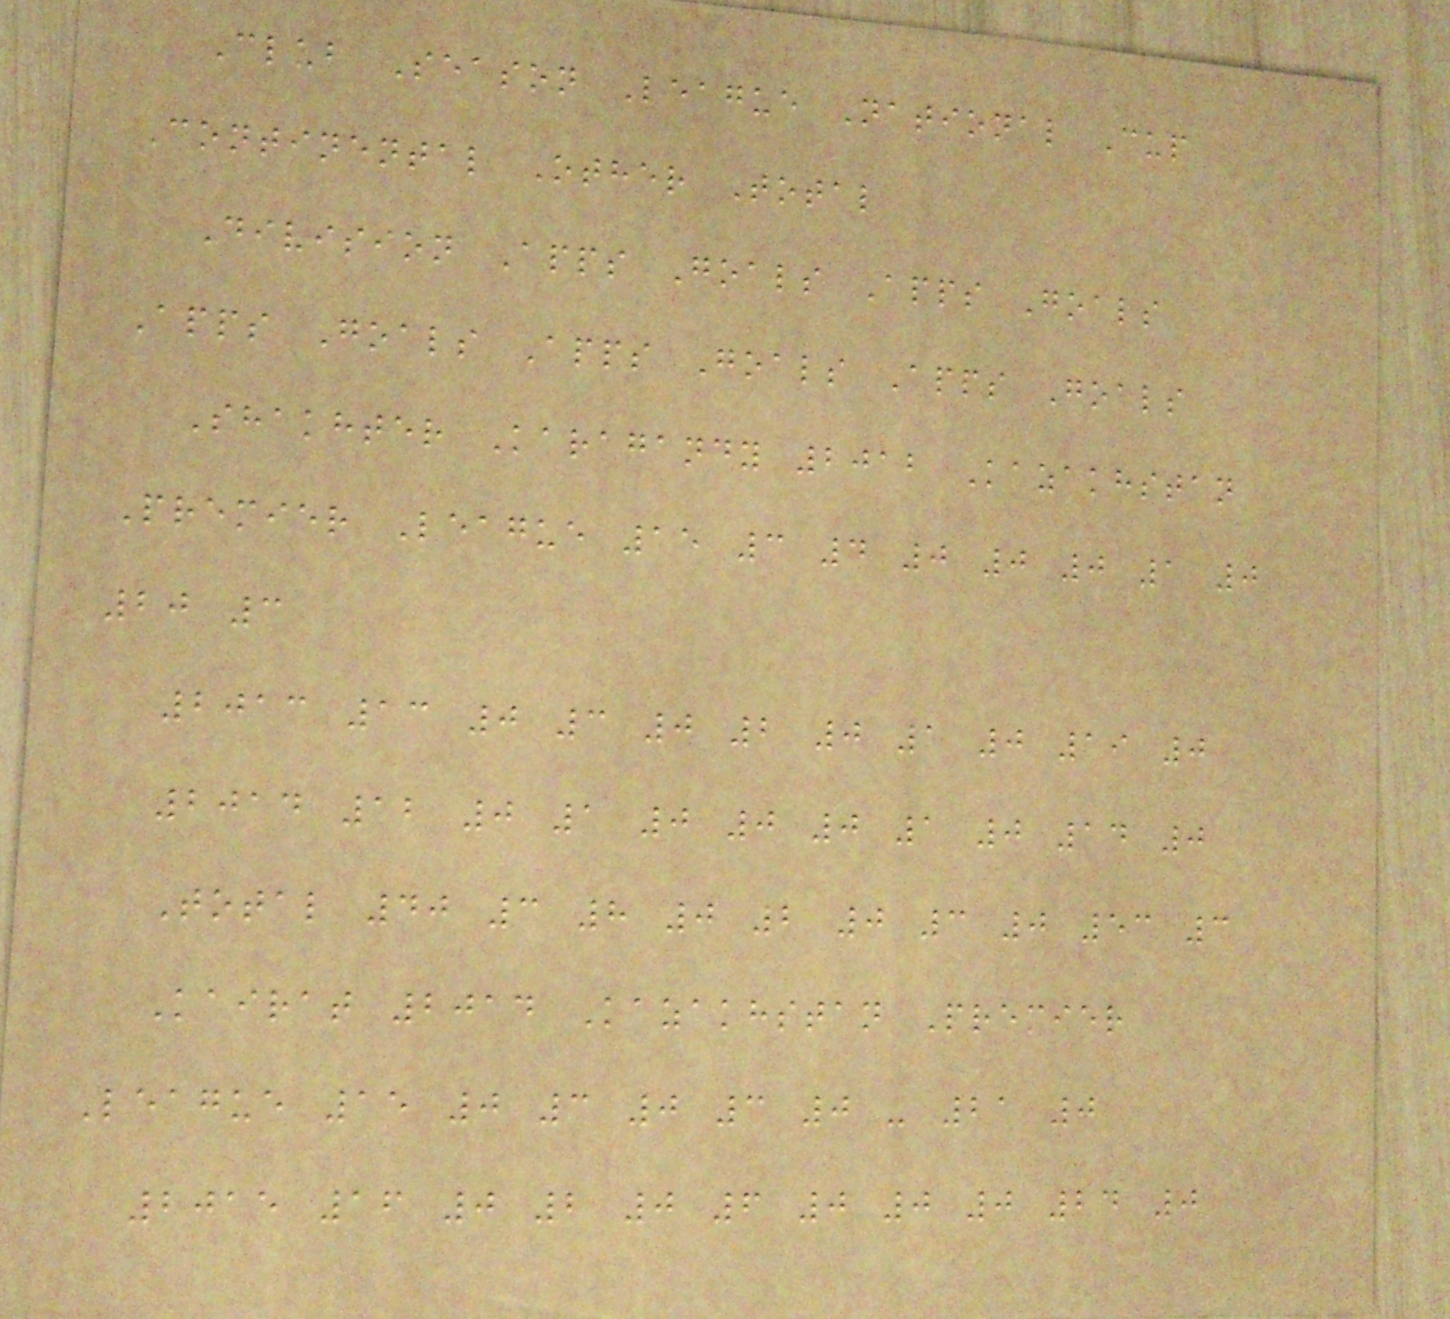Club Season League National Cup
Continental Other Total
Division Apps Goals Apps Goals
Apps Goals Apps Goals Apps Goals
Shakhter Karagandy 2012 Kazakhstan
Premier League 15 3 4 0 0 0 1 0
20 3
2013 13 0 3 0 2 0 1 0 19 0
2014 12 0 1 0 0 0 1 0 14 0
Total 40 3 8 0 2 0 3 0 53 3
Kairat 2014 Kazakhstan Premier
League 15 0 3 0 3 0 - 21 0
2015 16 0 2 0 6 0 0 0 24 0
